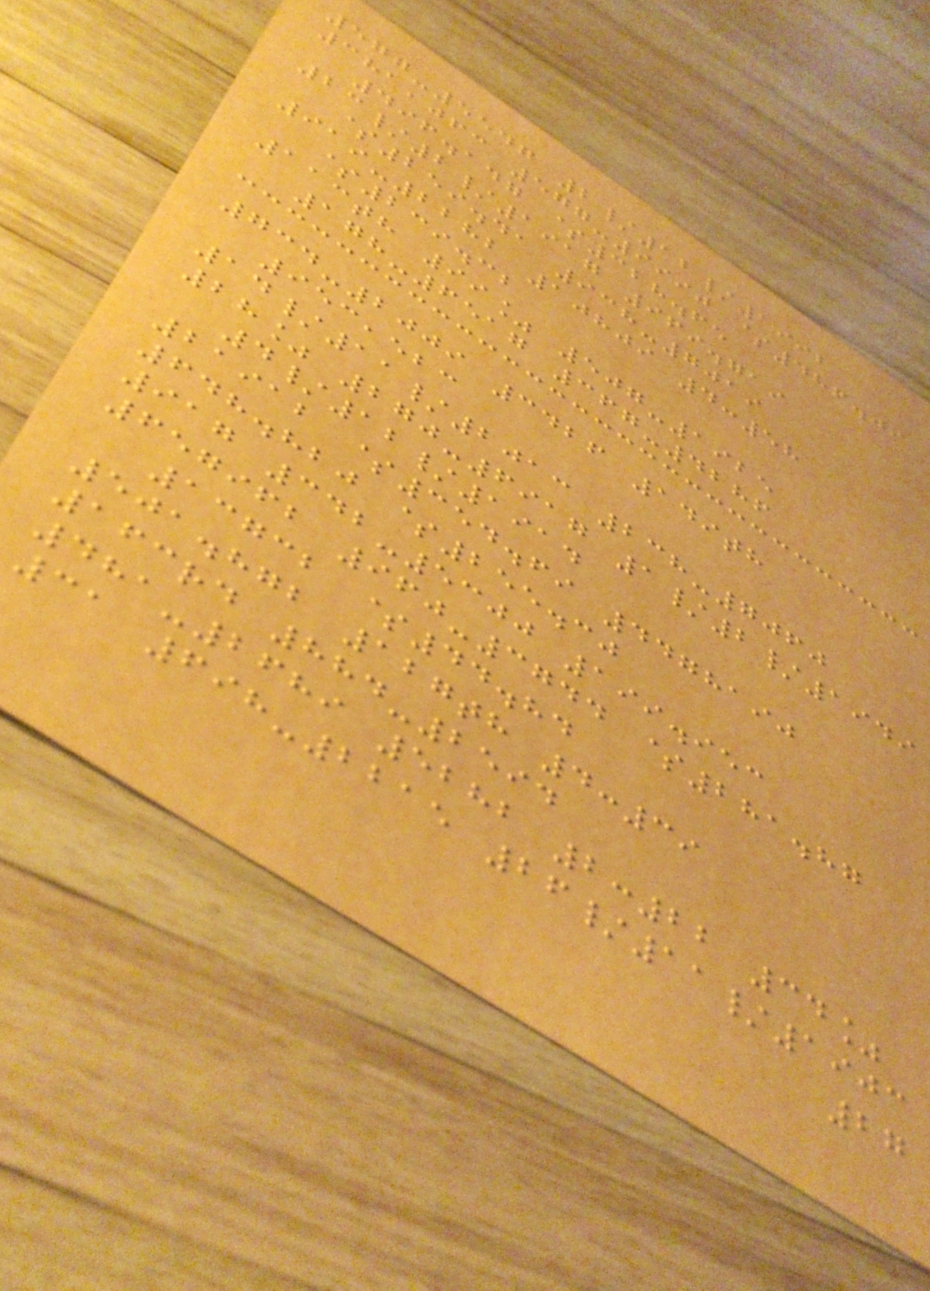577-5547 2/12/1992
381,063 577-9990 $486.09
496.147 $328.65
23/2/1917 969.719
$259.41 938-7019
919-2282 10809 4:58
$239.32
113th 99% 507-1925
178-6517 367-4286
734-2009 3426 149th
953,523
14/11/2013 238-7060
28% 270-6917 1/2/1949
4/12/1914
21912 $354.69 4478190
648.820 $255.30
917 342-5300 199.953
657962 960-3744 $281.87
13732 $44.84
501.872 127th 4:39
163rd 884-2594
481-2689 5282 2:22 34%
31 698-2215 26/11/1903
27
